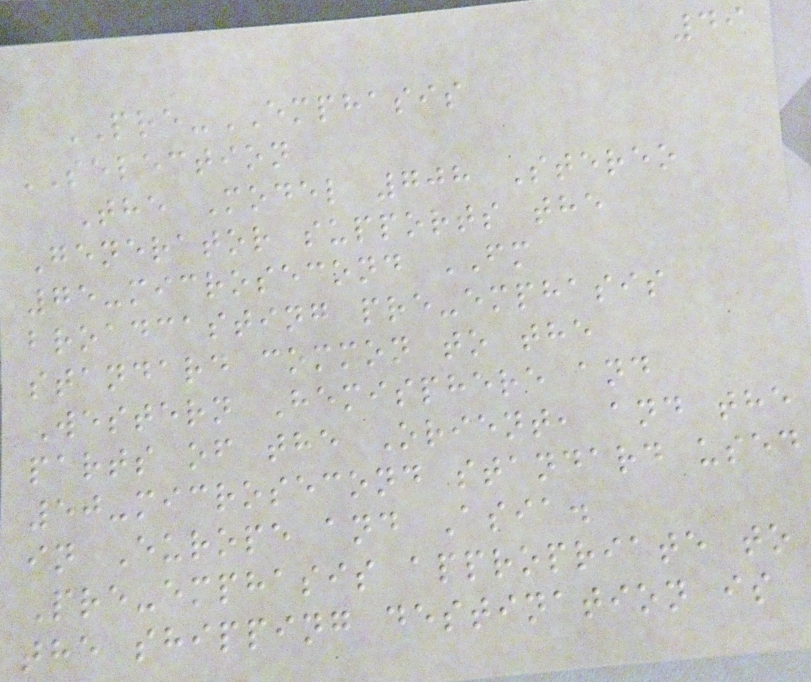49
PRE-EMPHASIS
SELECTION
The Model 708 Stereo
Generator supports the
75-microsecond FM
broadcasting pre-emphasis
standard common to the
Western Hemisphere and
parts of the Orient, and the
50-microsecond standard used
in Europe and Asia.
Pre-emphasis appropriate to
the shipping destination is
